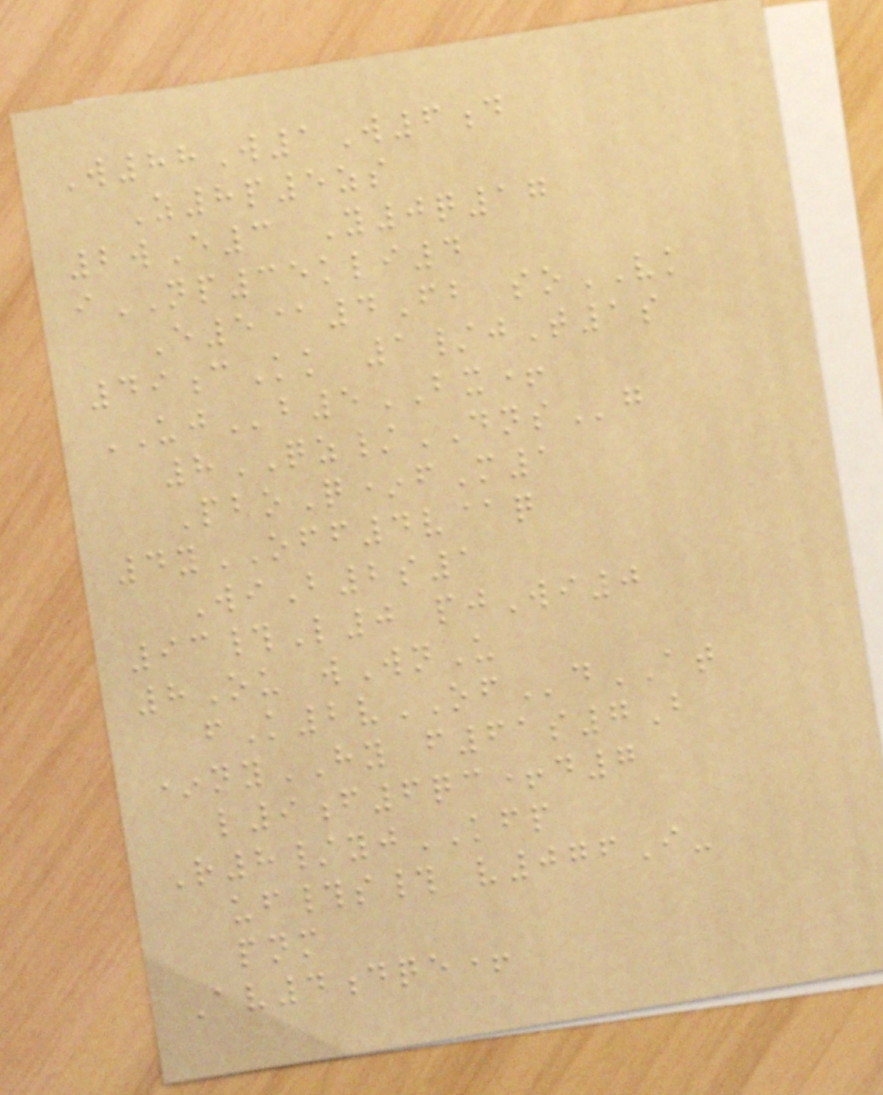W88W1W6d
Z8p5zs
2wE3 Y0q17
iNP35kli4
E5@4Fb soVK
49cKk 1/jT1s
UJb5BX+
8QZ/DNSg
PboQ*fM1
4yOFF4v@q
WiB2s1
93#L0 pjWi0
8Ou wWnU
fK2vOFdAT
*nyHY f61s7B
l9f6qc+d7
R8/yjKFP
uf#s# v076I-
pnm
Av4dqe+
